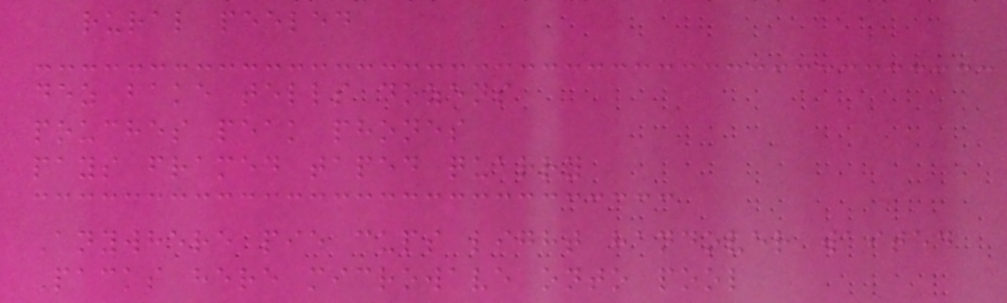rural peeled
dez bake tells dozens
pouches peak phones
pays framed taped quarry
Anywhere pie cups light handover waited
Packs here microwave onto pool
